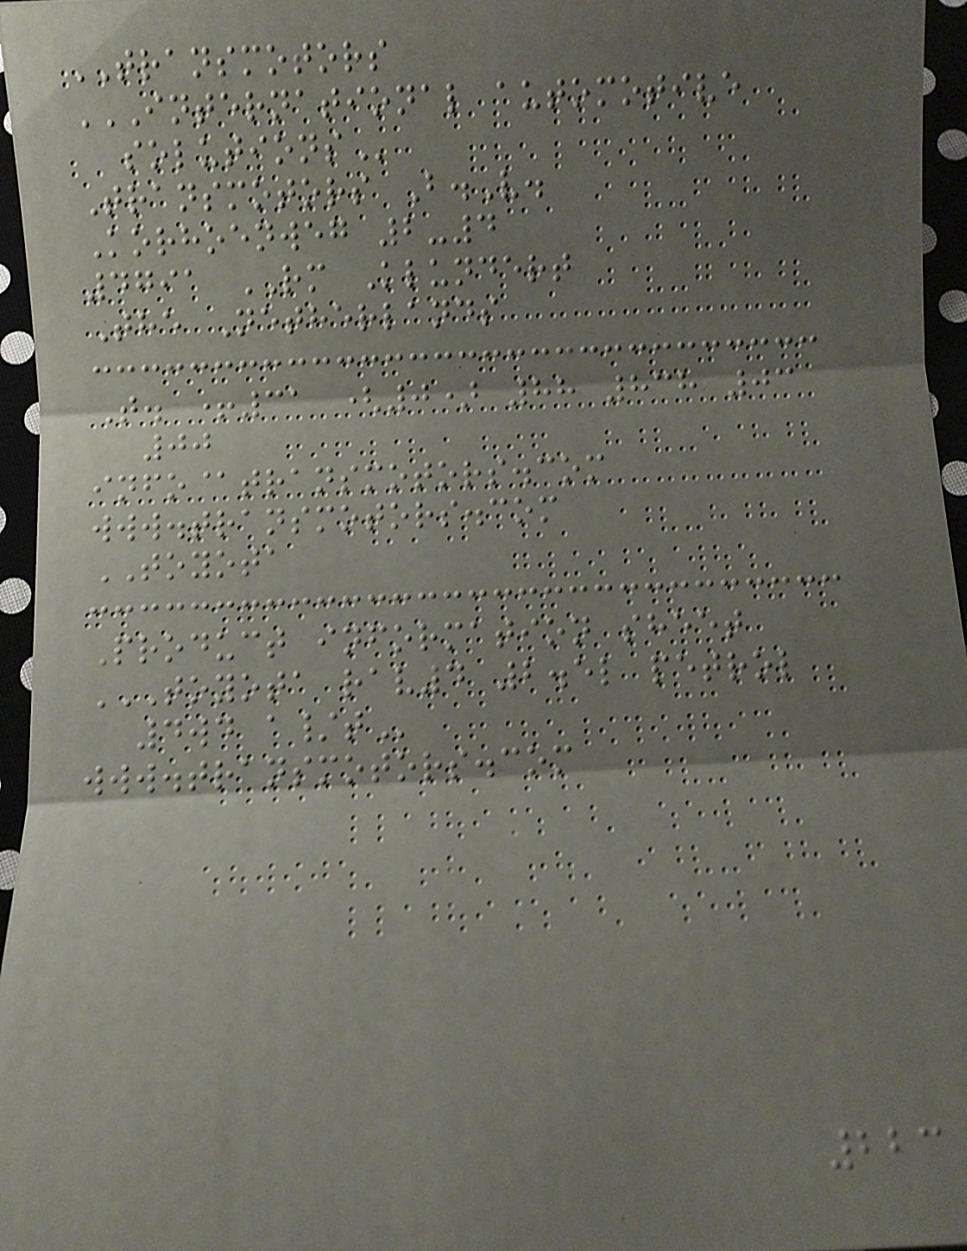TRANSMOTORS
INTERNATIONAL AUTOMOTIVE
SOLUTIONS
Transmotors B.V.
Korhoenweg 2-4
4791 RM Klundert
The Netherlands
T. +31 (0) 88 838 03
00
info@transmotors.com
www.transmotors.com
TOYOTA
Product information sheet
TOYOTA RAV4 2.5L PETROL
4WD A/T
www.transmotors.com
223
